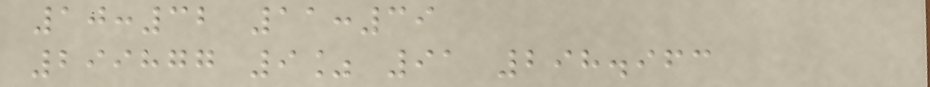10:32 11:39
299877 9% 91 298.963
